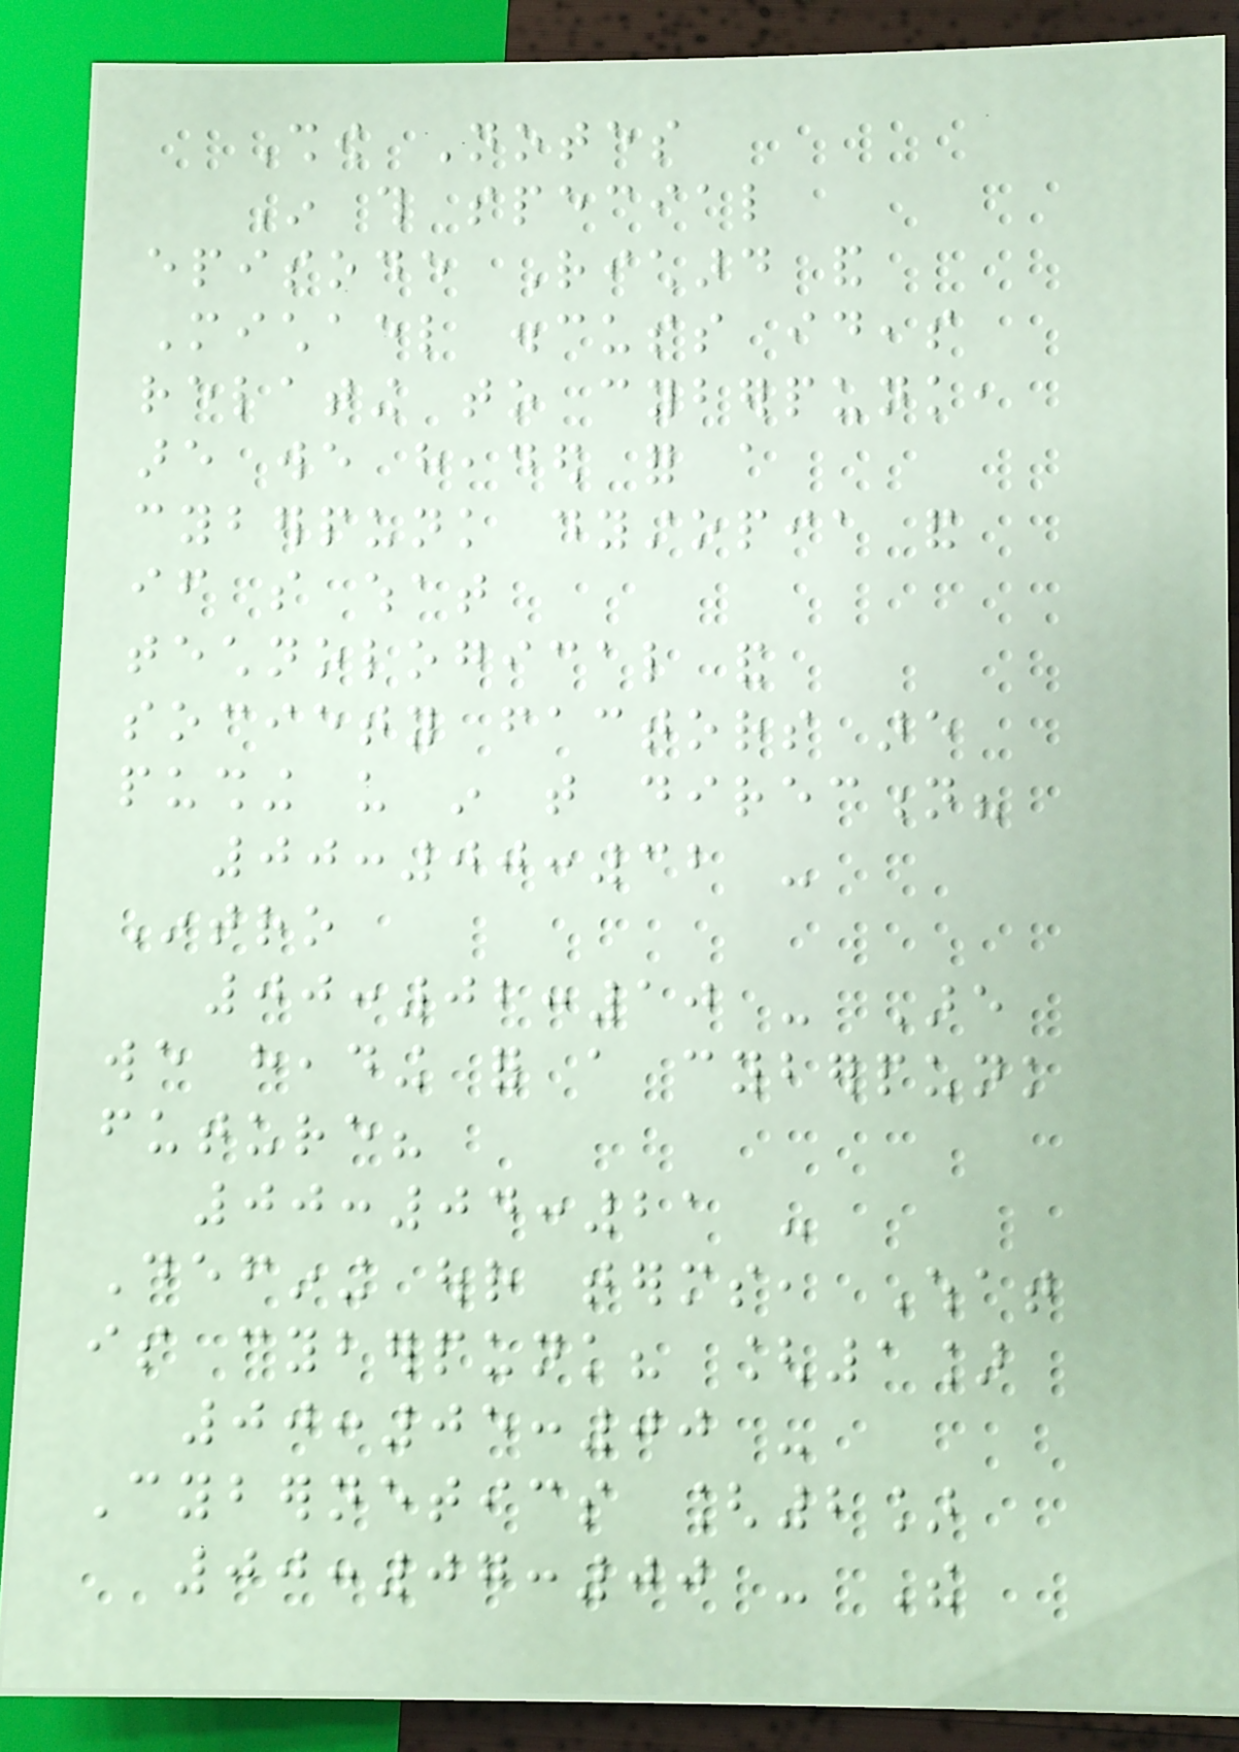Show Notes
In this special
episode Richard and
Michael discuss ideas
relating to cyberpunk,
are we headed for a
cyberpunk dystopia and
if so what
technological and
society factors are
pushing us in that direction?
00:00:32 -
Intro
00:02:10 - Are
we heading for a cyberpunk
future?
00:04:21 -
Defining our terms, What
is cyberpunk? [1]
00:05:00 -
Cybernetics [2]
00:07:00 - The
